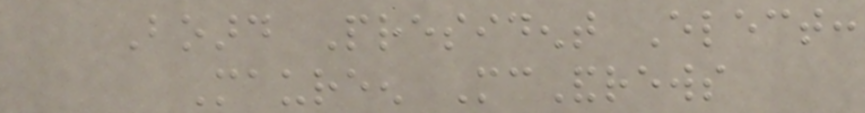Board President Elect:
Maureen McAndrews
